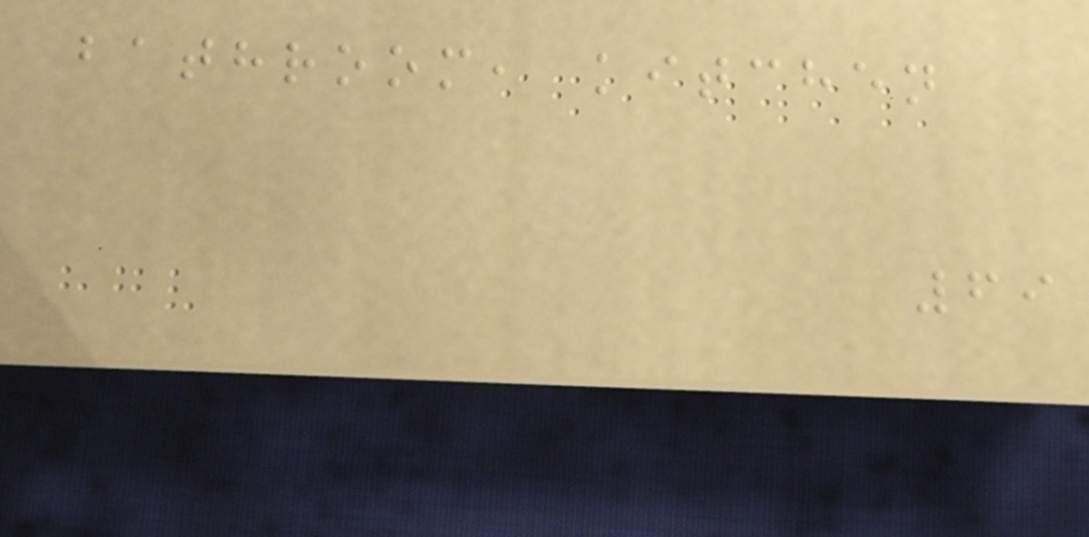bathroom, kitchen
69
